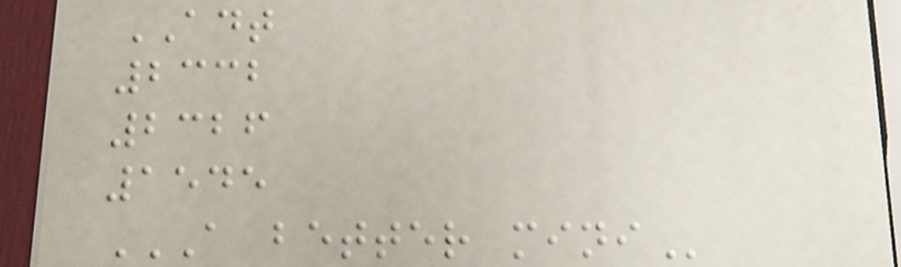ADT
2332
2326
1545
A BETTER MINI
